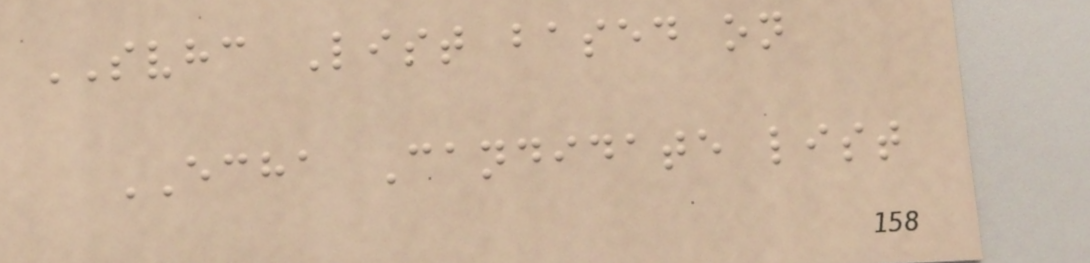SVHC List based on
ECHA Candidate list
